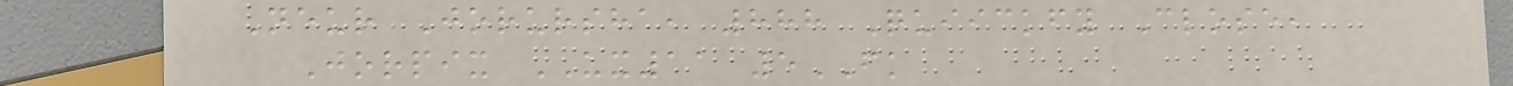Neur Jorursha, 888 Quiickfy Close,
Jorpix UX11 5FK
